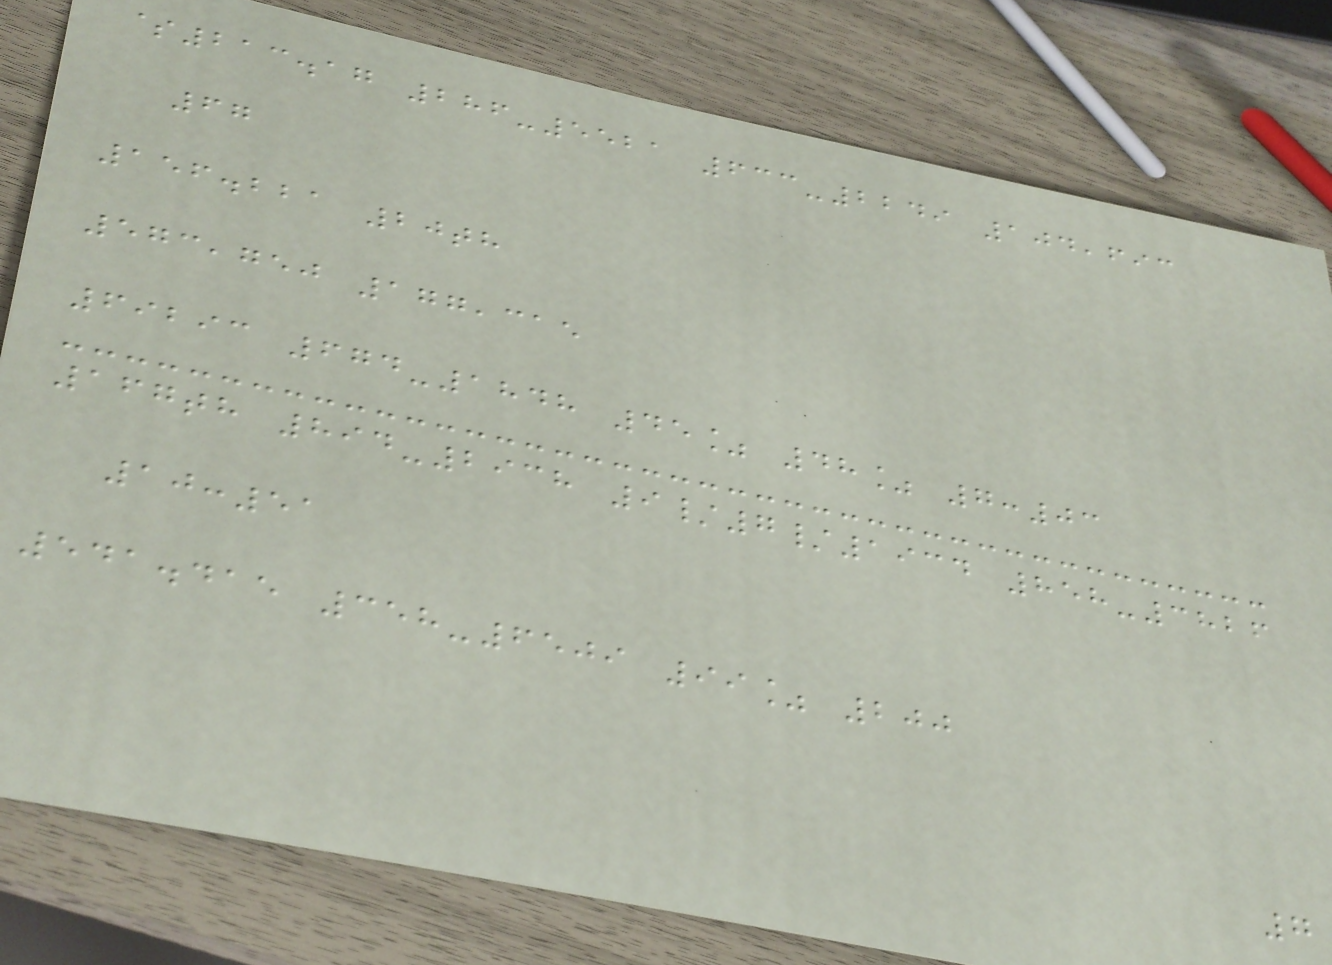$213.17 286-5521 633-2249 104,693
67
156.221 20th
573,750 177,315
69293 674-1848 45% 48% 7:03
167th 894-2938 9/7/1934 858-3826
10:51
541.415 358-6509 99% 200
7
